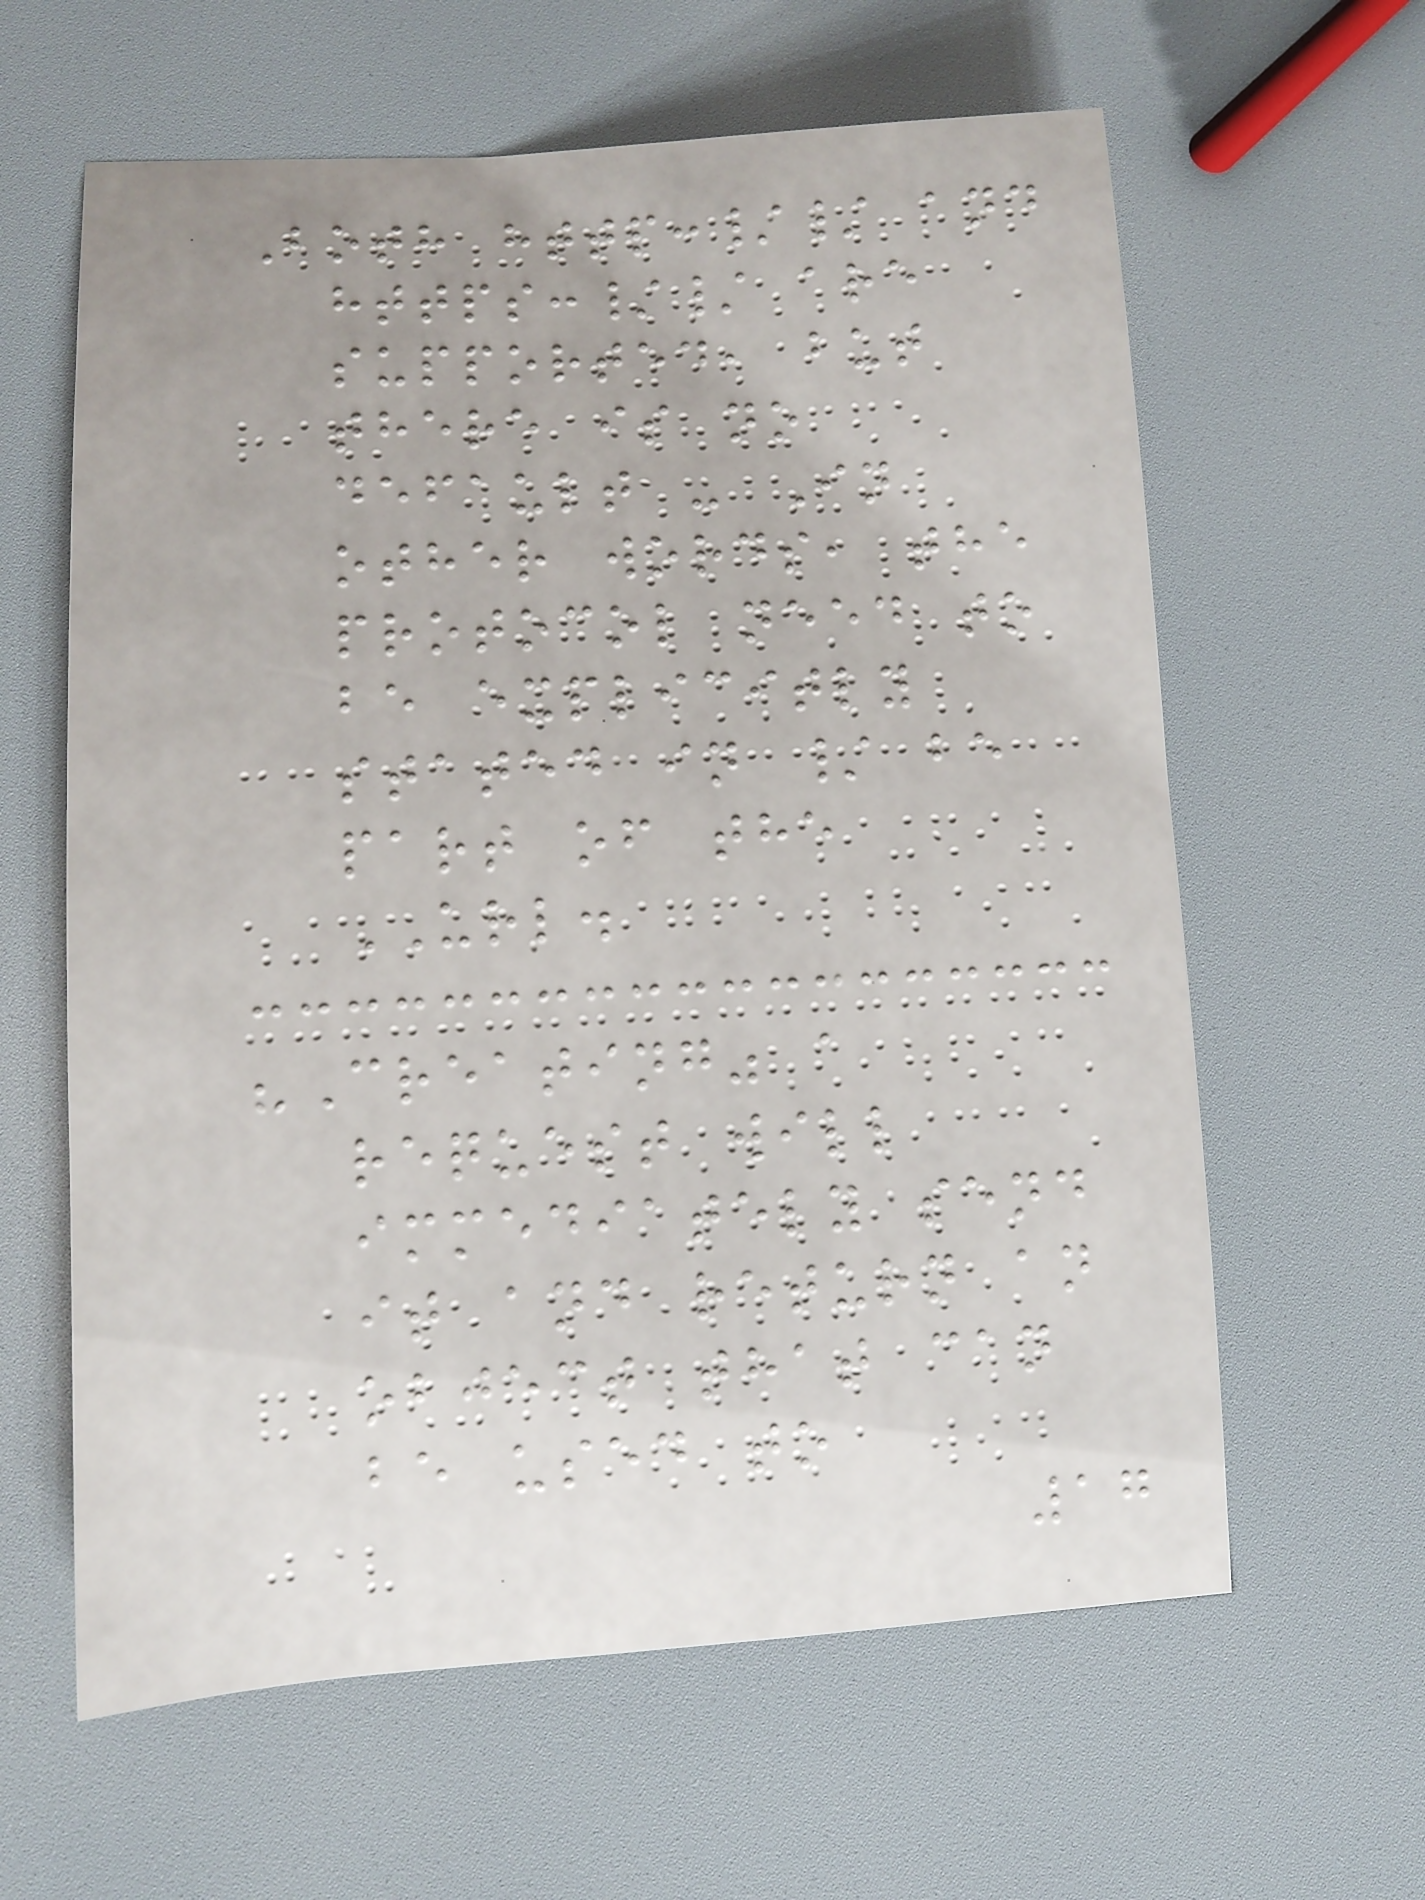Both http:// and
https:// are
supported, but
there is no
default - In
other words, the
protocol need to
be explicitly
stated in / be
part of the
URL.
"Creating" a
request will
immediately send
it and return an
object that can
be used to
17
